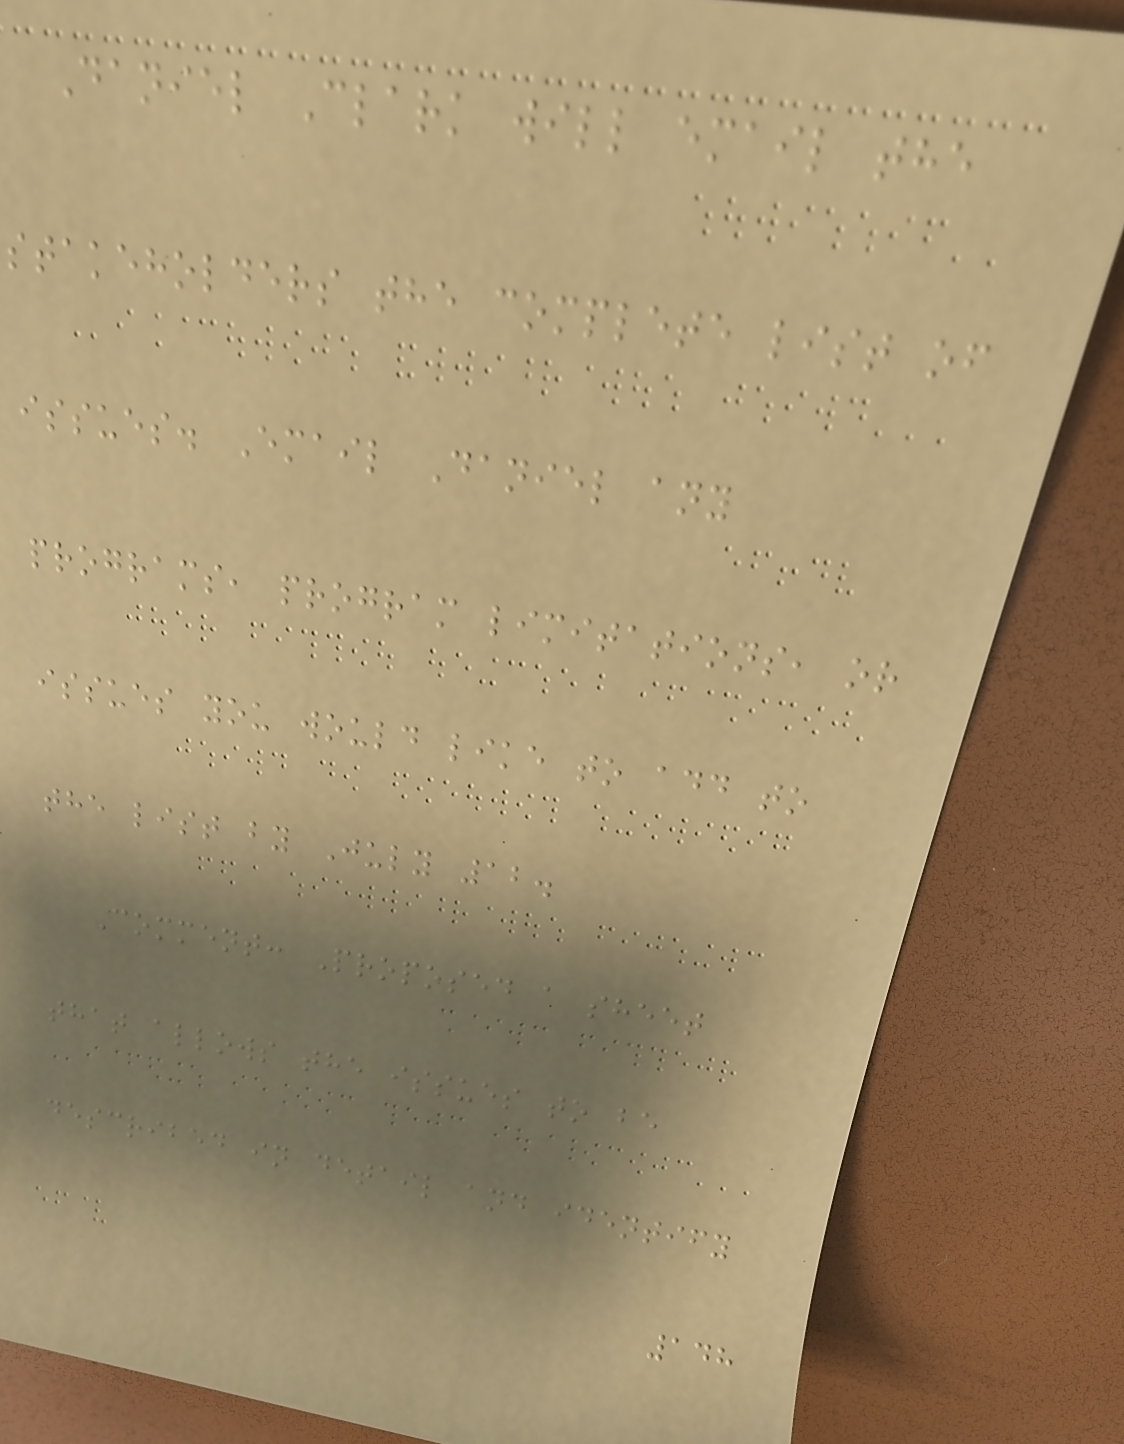Daniel Clark will email the
stakeholders the complete list of
issues. Email Daniel any
programs, program limitations, or
issues you would like to add to
the list by July 12.
Comment: Proposed a sheet
that allows the issues to be
described in detail and identify
148
